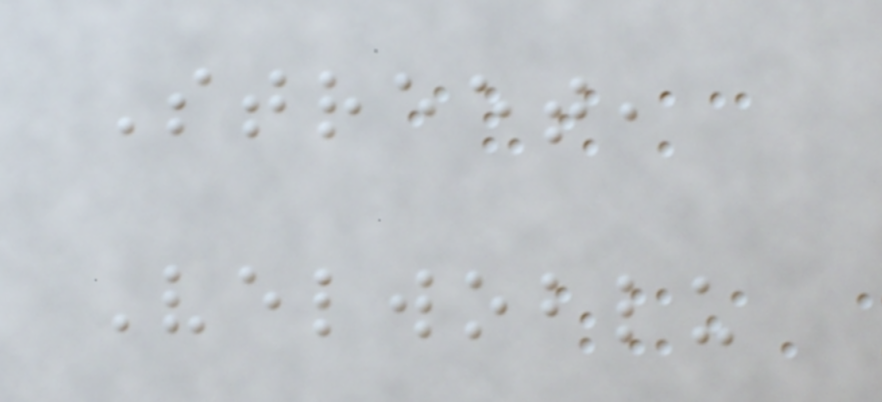Street,
Velwoblu
